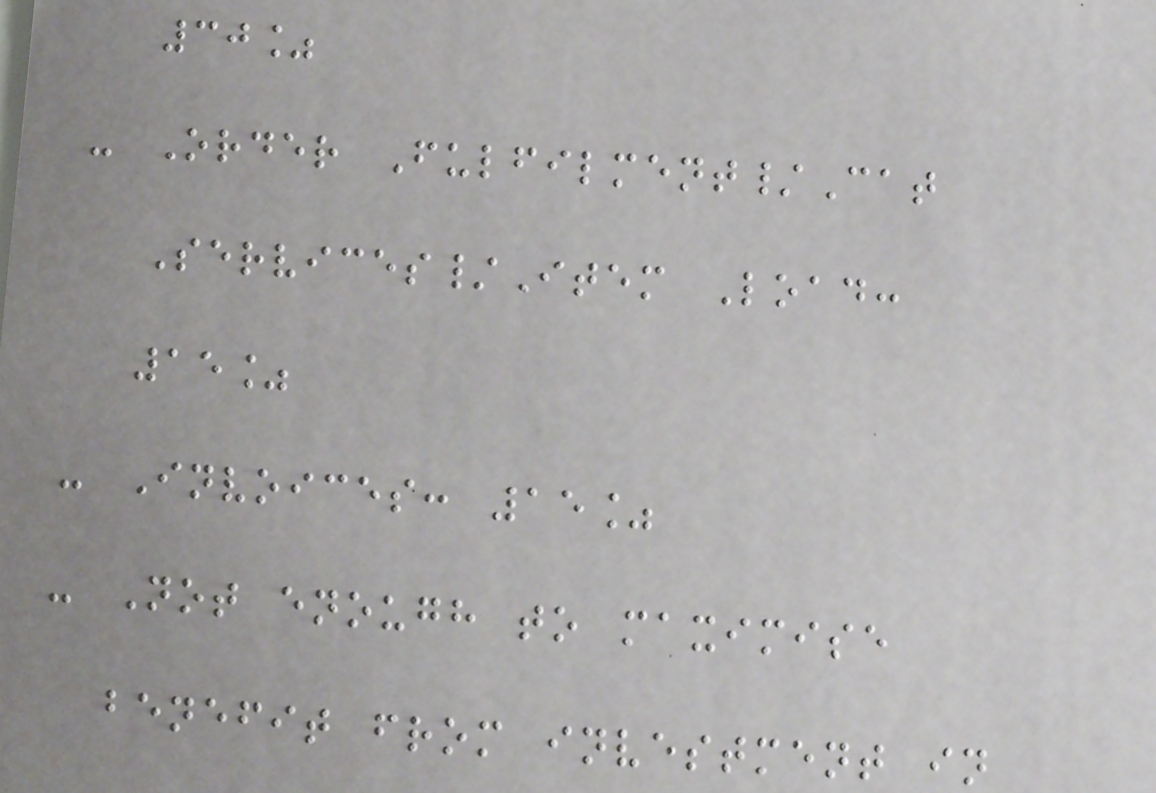30%
- Order Fulfilment/Cat
Services/Item Load:
15%
- Invoices: 15%
- Not enough to maximise
benefit from investment in
